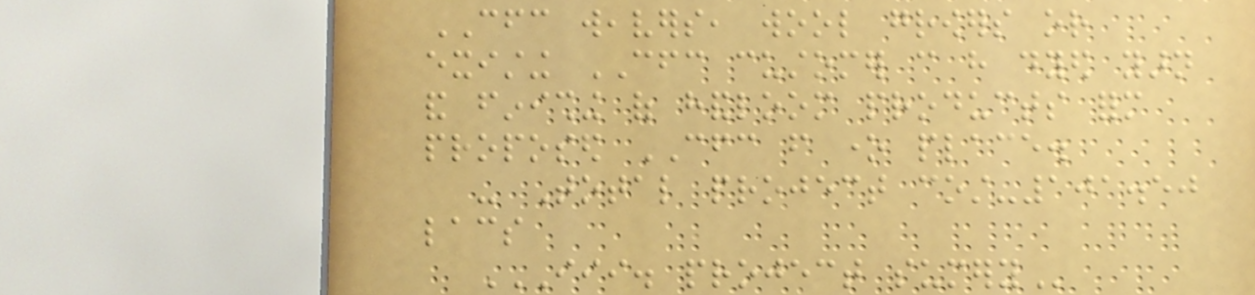CFC weavers, wool growers or
existing CFC customer can have dyed yarn
and finishing of handloom products form
proposed CFC from one place.
- Total project cost-101.50
lacs
III. PROJECT SUMERY
